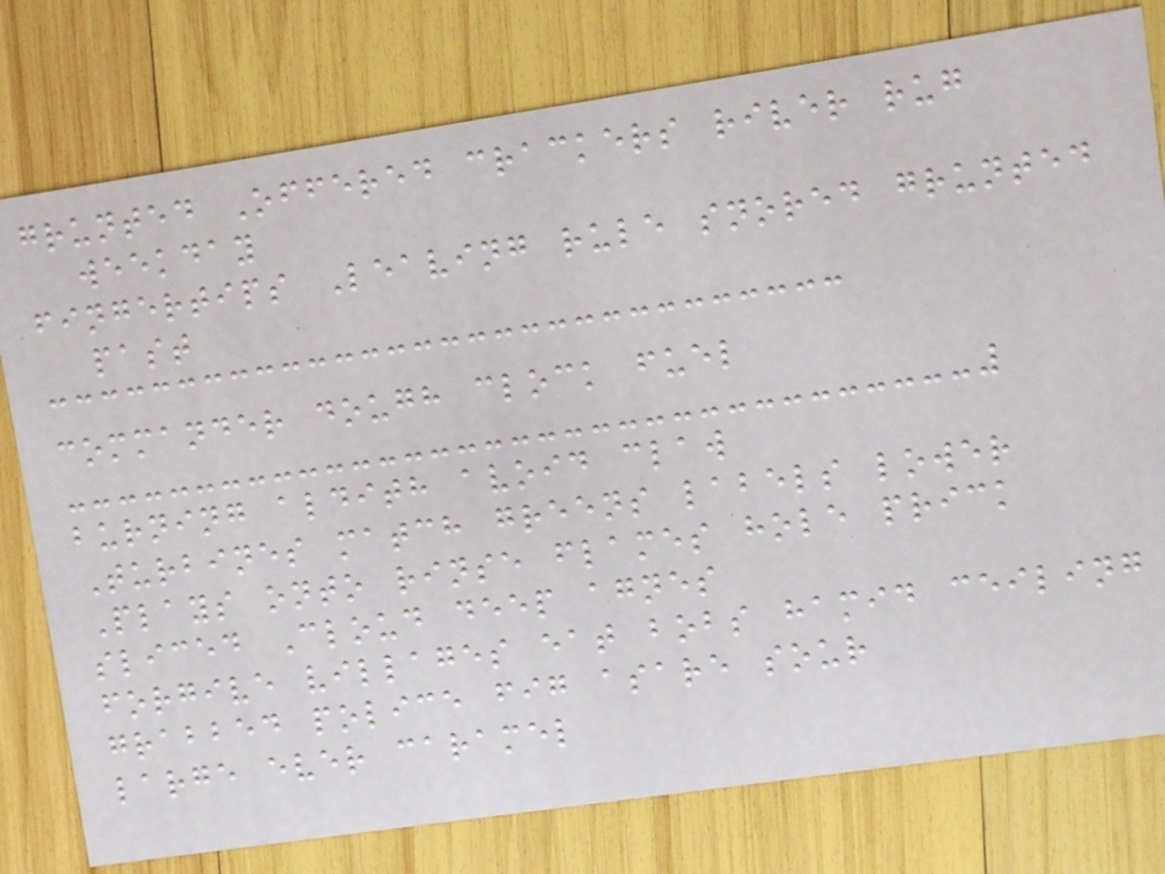grunted Offered crackers river rug
weekday
fingertips Leaving rule snored grunted
past
commander dough clock fuel
burning aldith avoid claw
Turbines match greens labels lower
Plays onto rinse flames hole prick
sliced Cloud deep agnes
forgive villages eat bobs hamid ceiling
grabbed police fig asare sour
large ever caramel
